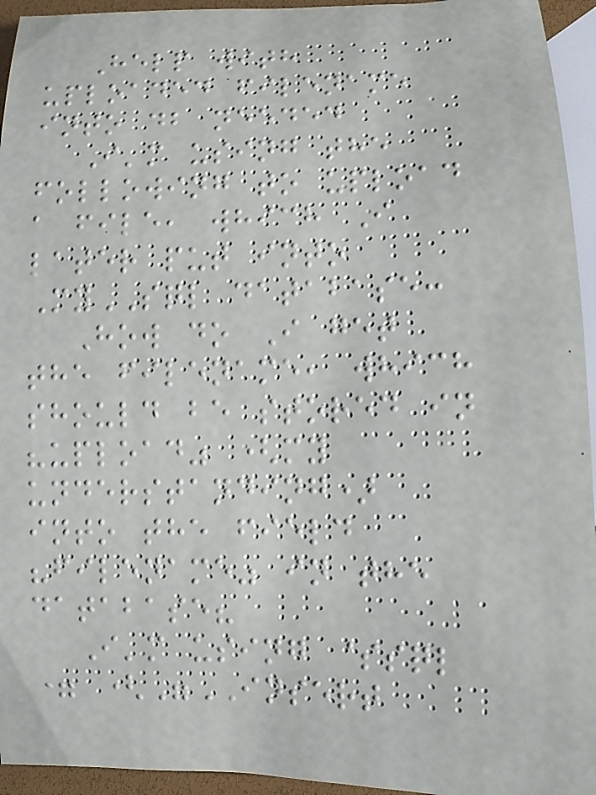Help with
uploaded filename
into db needed
I'm using the
following to upload
a file, which I
later put into
MySQL database:
How do I get
the filename, which
should be stored in
"upload" (my
understanding)
into the field
"filename" in the
database?
I'm using $sql
= ("INSERT
